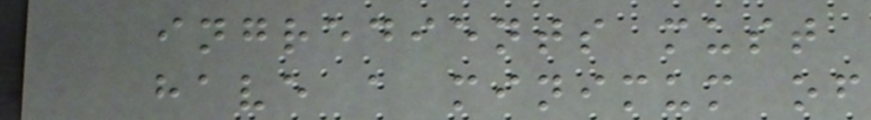ingredients must
have a minimum of
